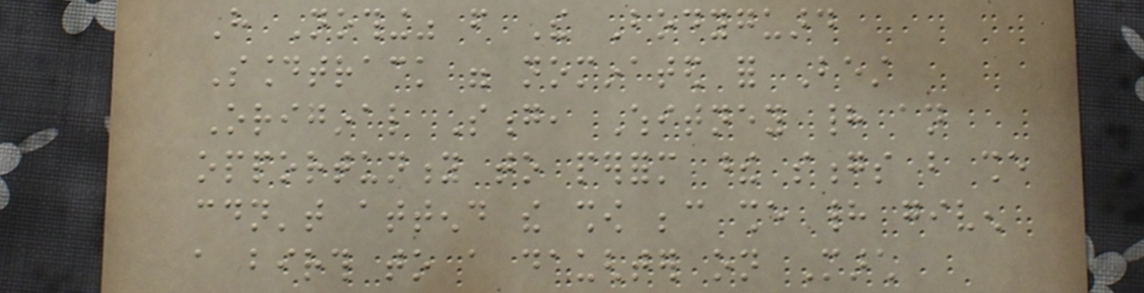Have Nothing" from The Bodyguard
Soundtrack were nominated for Best
Original Song, Whitney had an
opportunity to perform these songs but she
couldn't attend the show because she had given
a birth to a daughter on March
